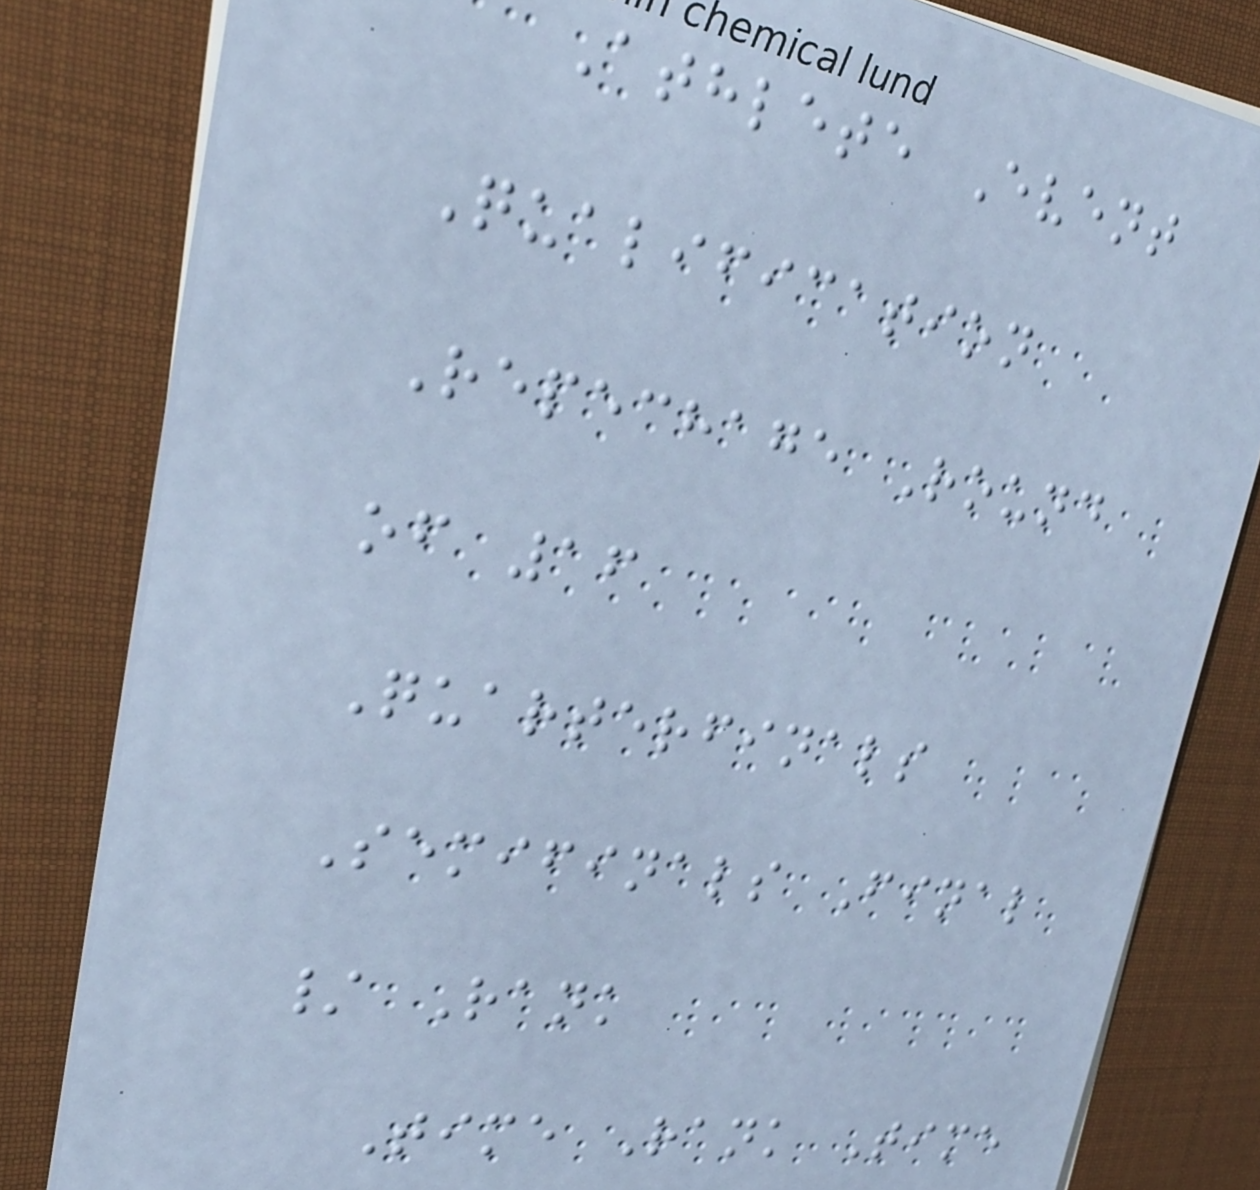Athlete Event
Qualification
Repechage Round
of 16
Quarterfinals
Semifinals Final
/ Rank
Time Rank Time
